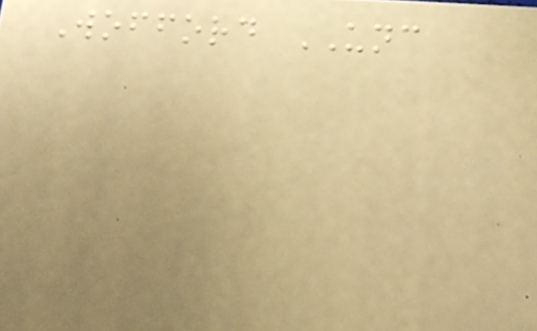Wofford UNC
